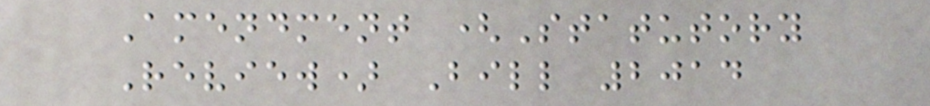Amendment (Statutory
Review) Bill 2014
